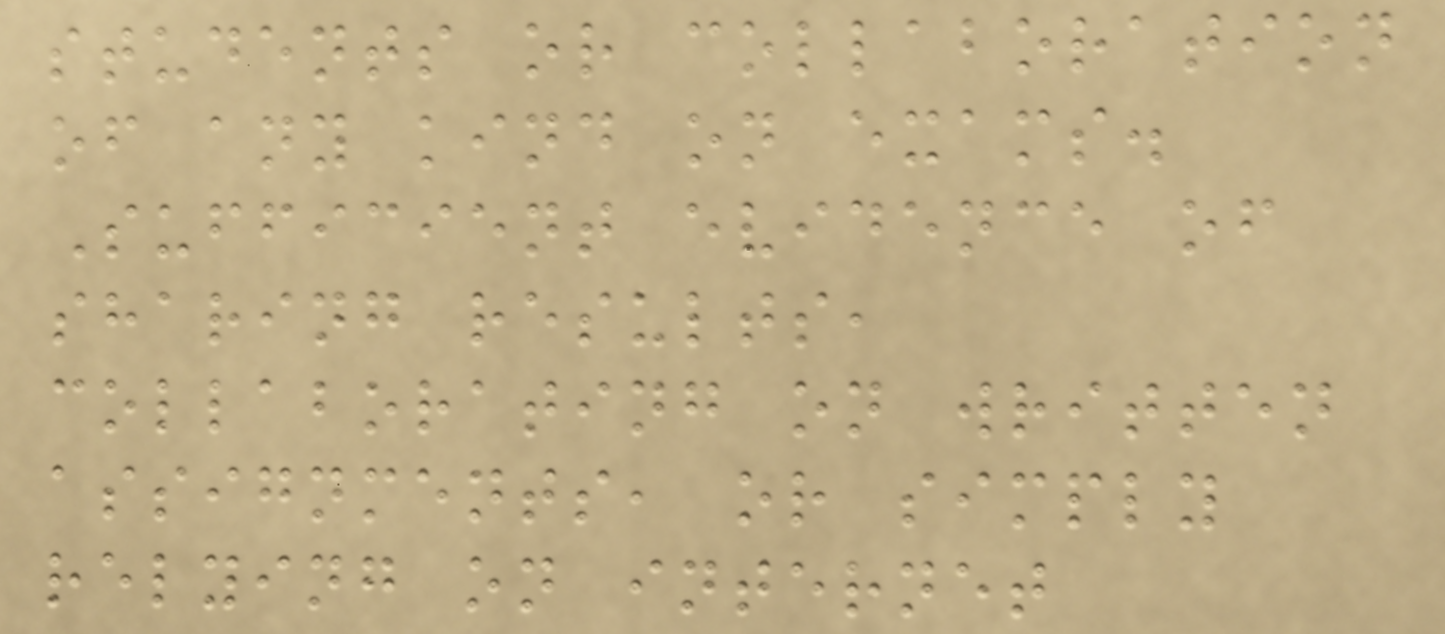students or collaboration
of any kind on exams.
Sufficient evidence of
sharing results,
collaborating on written
assignments, or simply
relying on internet
